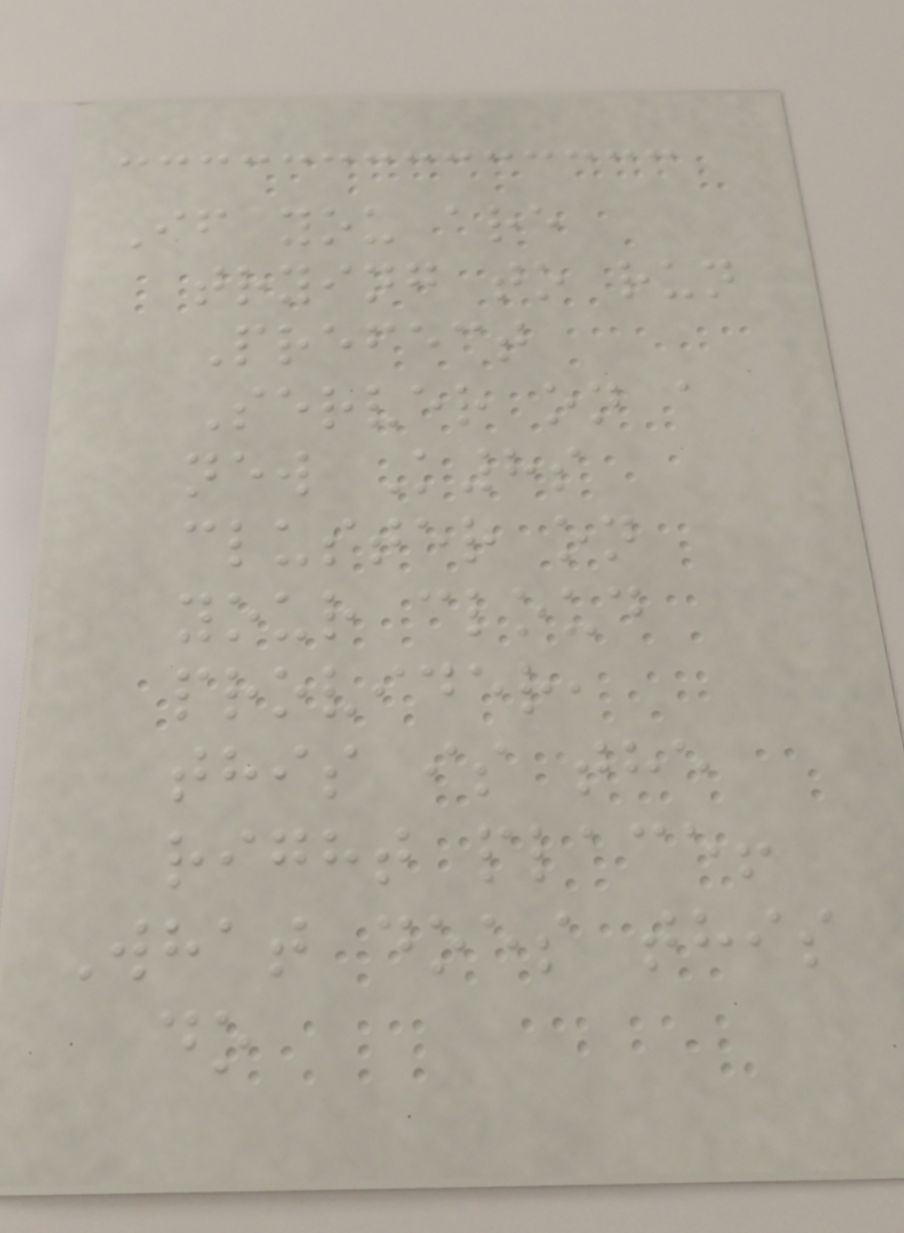If you are
trying to run
Prefect
Server on a
new K8s
cluster on
your cloud
provider,
this is the
right place!
What does this
do
